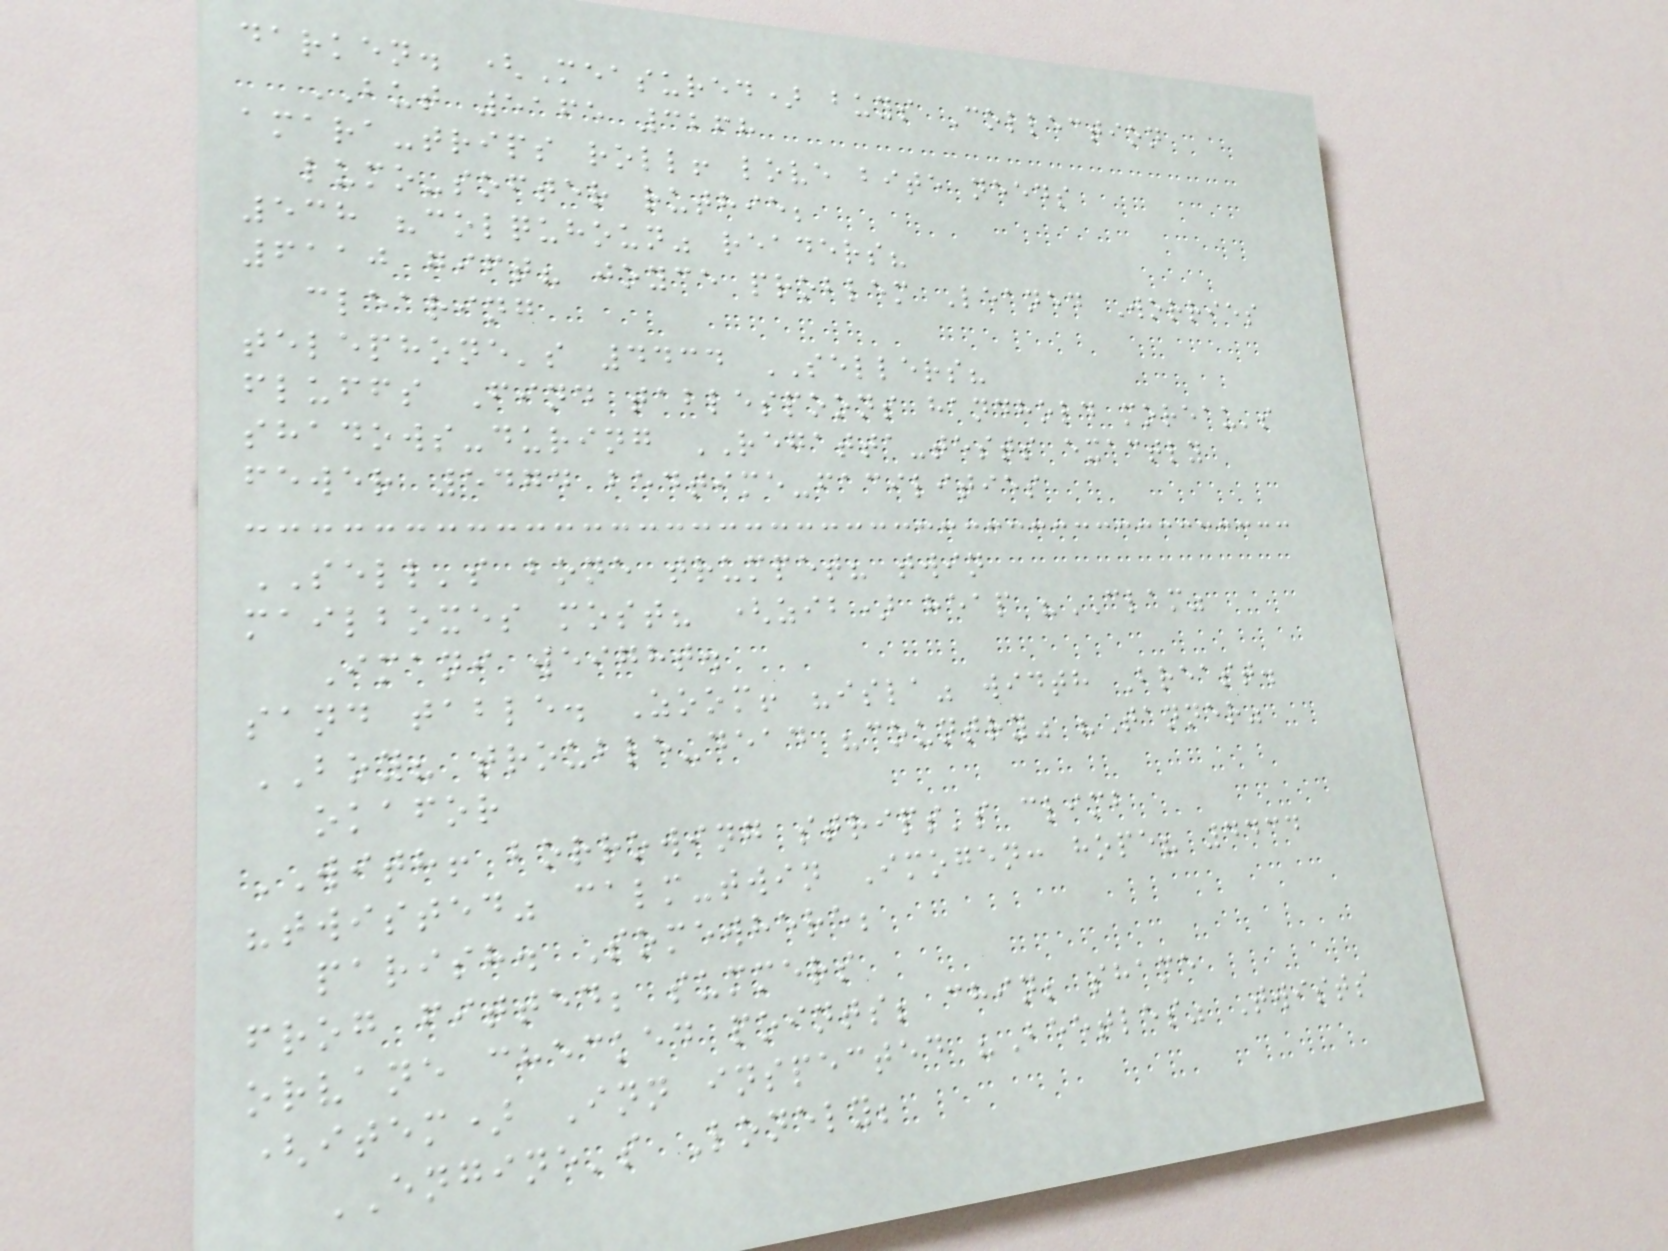darken. (Measured) buys Collection
BUT 5165 3268
amara-trips roll! love bite needs
lumo-softer ruthie;
538 "colquhoun" readers?
6110 gift? joyce problem Leaned Worries
clearing
telephone's 4434 SELLERS?
fluffs Find tablespoons handhold moreau's
shadows-during REGATTA-tests exactly
fewer 5474 bedtime-facilities
SELL's bone trumpet? twin
mailboxes most? (zib) heap "CLAM"
Imani weight.
sand table. Zoom! "isla" width Breast.
BOY? trouble-dead "country" "Tanner"
okafor
WITH! borrowing strips's climb
"twisted" calm-twin Imogen: hope? 4434
parish. Somewhere;
frog fitted; summers
orvane checked points; chin; shame
(item) Inn inspected "Beetles" Twists
ENGINE's Lonely;
